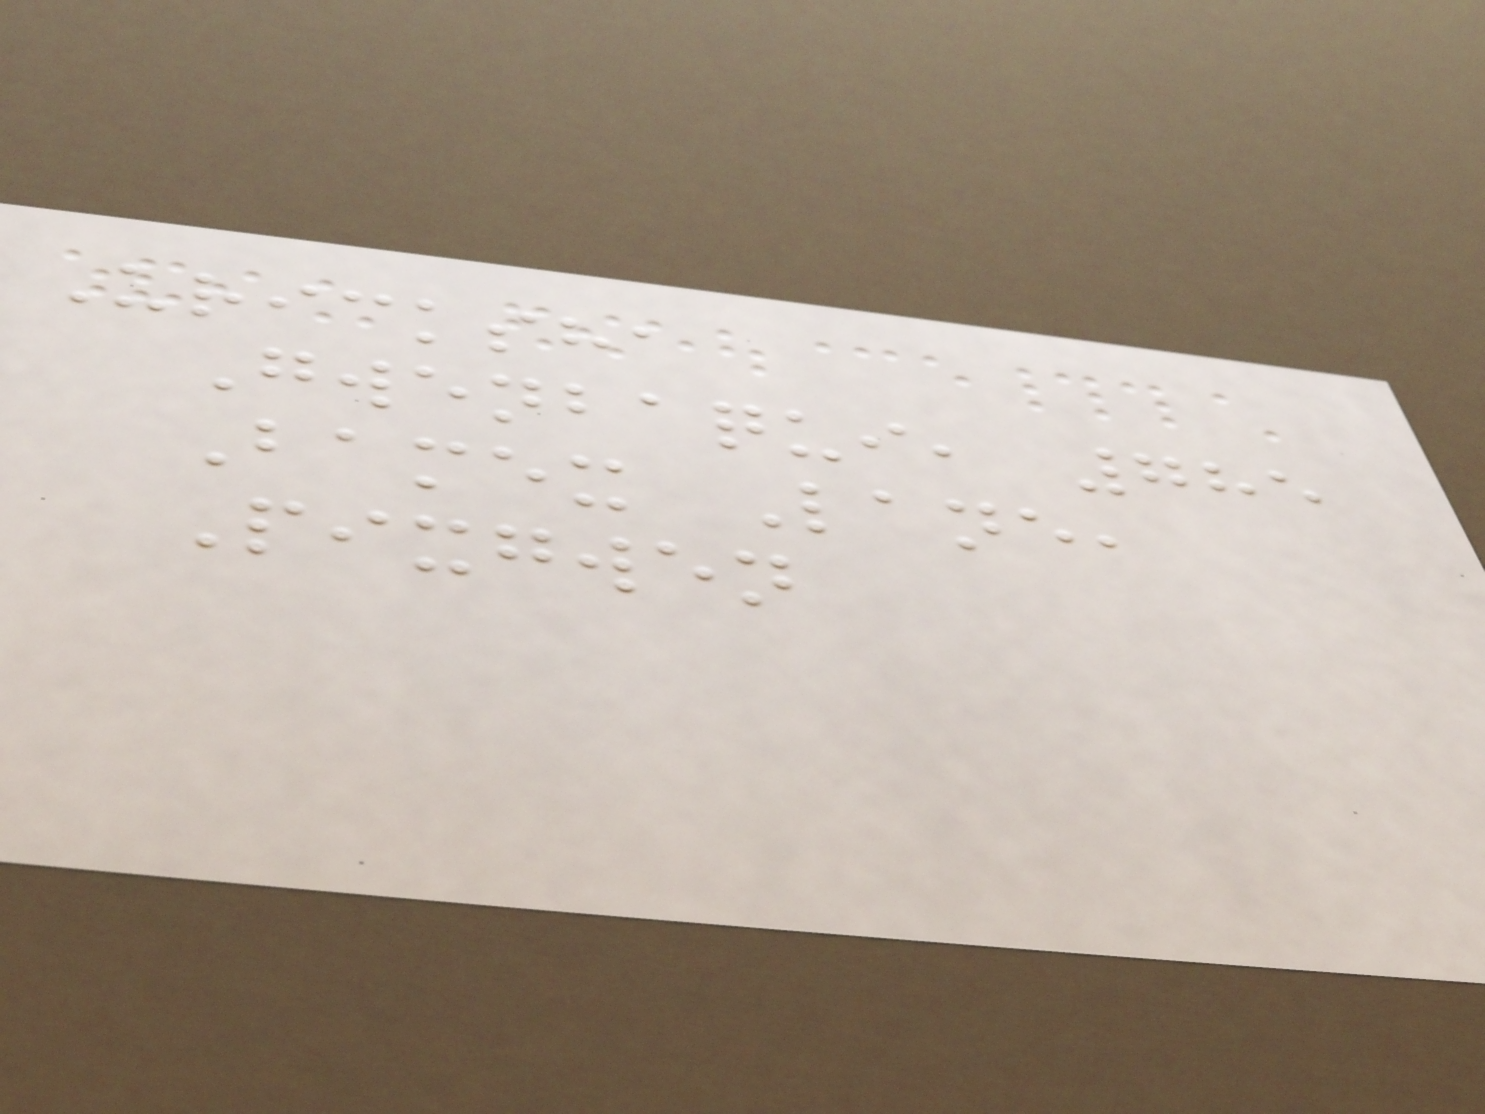Uricksha
Gwenbaqui, 785
Bamex Lane,
Pixgwen
